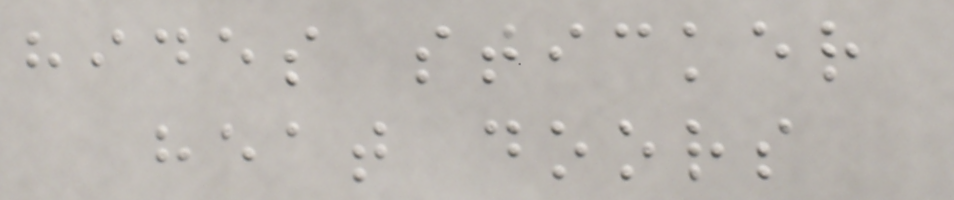hides sticker
heat doors
